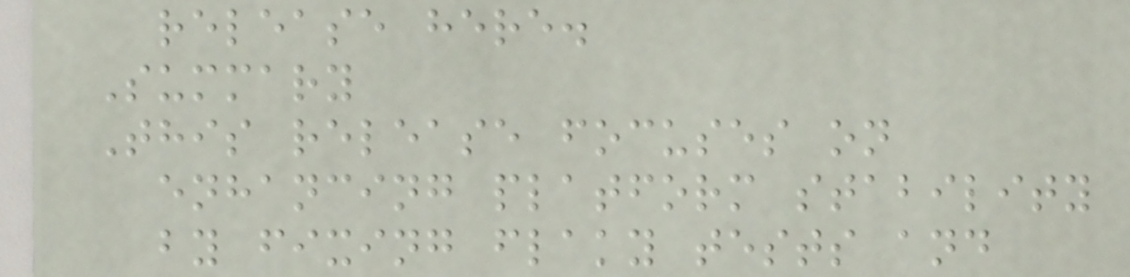release here.
Summary
This release focuses on
enhancing platform stability
by fixing flaky tests and
